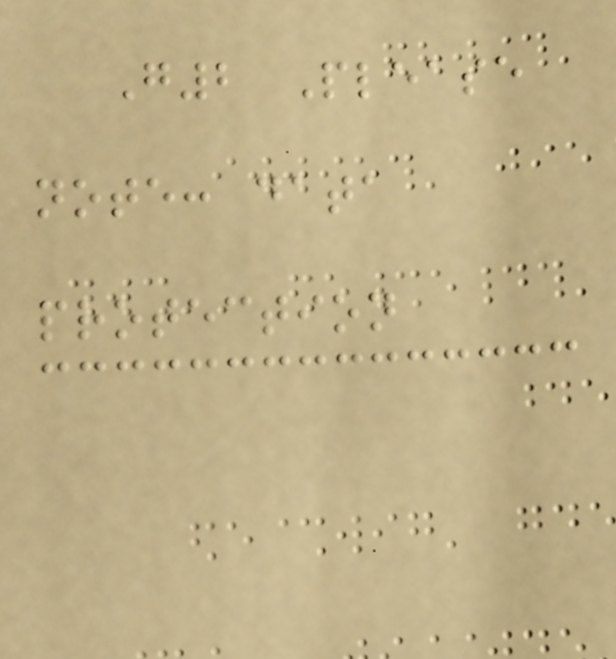G2 Please
note: data
protection
